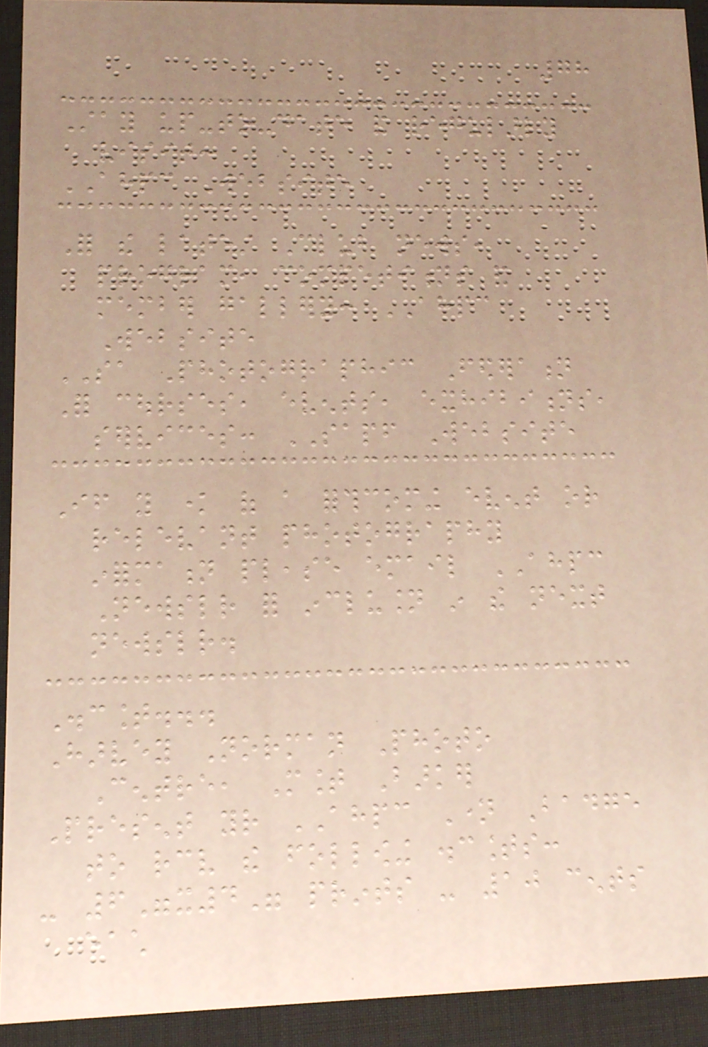78
Stay up-to-date and regularly
visit:
AHPC Website
For the latest Club news,
program, competitions and
member gallery: AHPC
Website
SA Photographic Federation
For courses, events, exhibitions,
services: SAPF Website
If you know of a forthcoming event or
relevant photography
information please email AHPC
Newsletter for inclusion in the next
newsletter.
Discount...
Harvey Norman Photo
Centre, Mount Barker
Present your AHPC Name Badge
to receive the following discounts:
- 6"x4" prints - 10 cents
each
